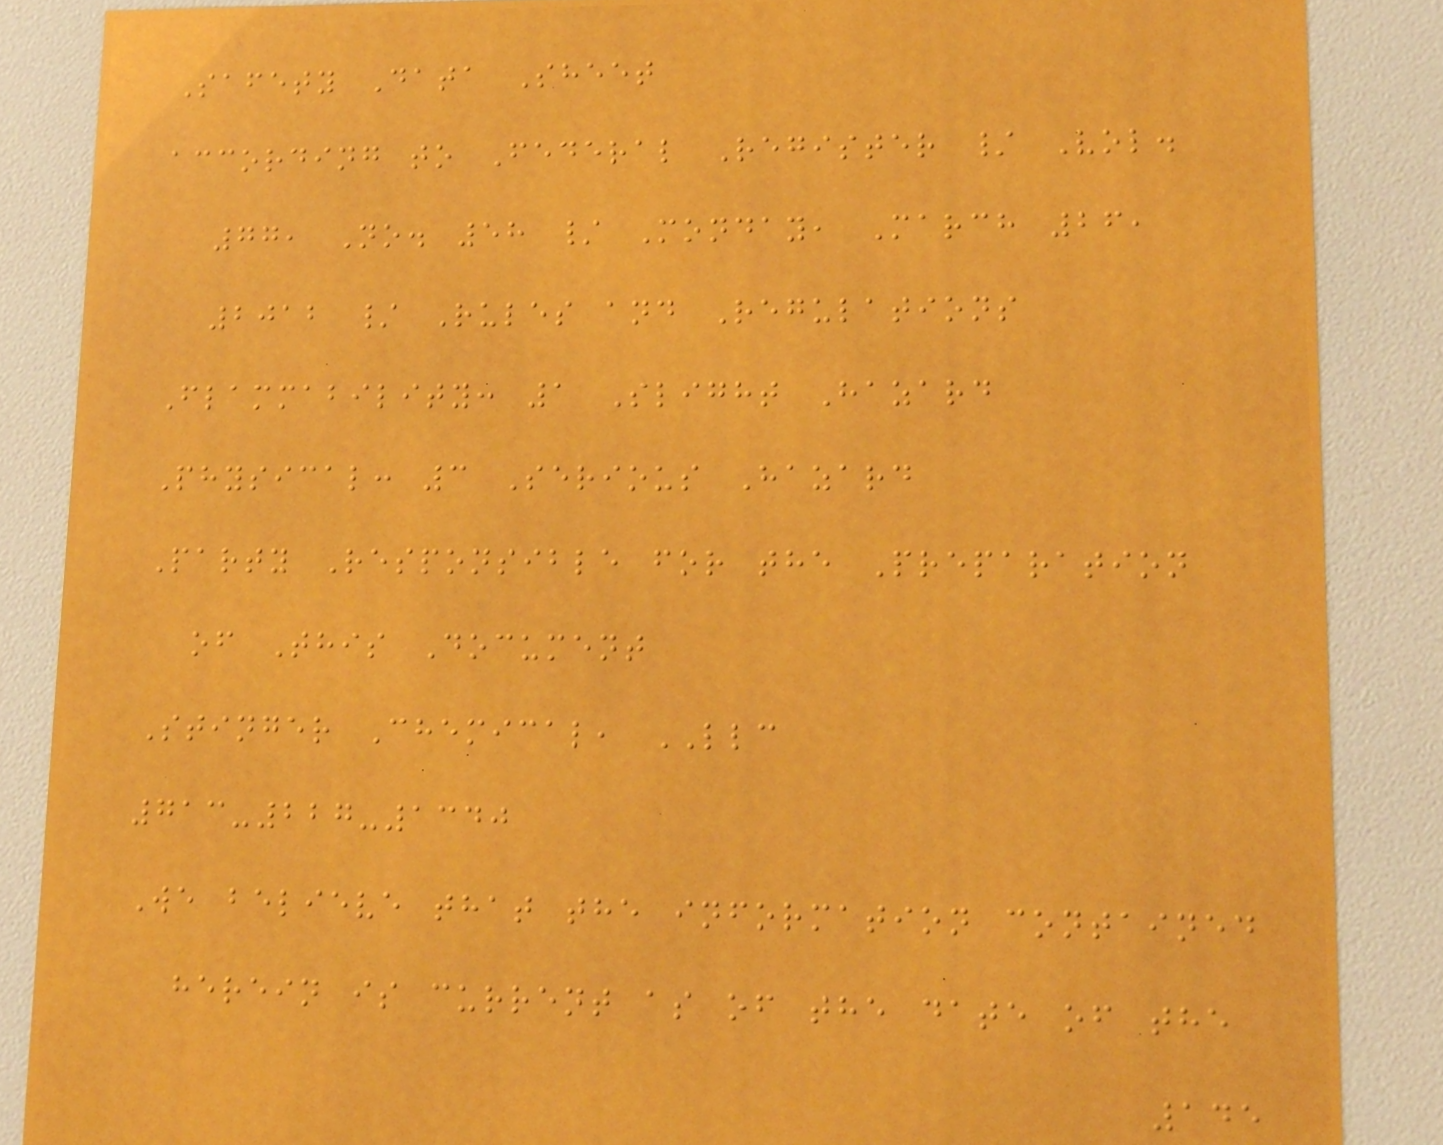Safety Data Sheet
according to Federal Register / Vol.
77, No. 58 / Monday, March 26,
2012 / Rules and Regulations
Flammability: 1 Slight Hazard
Physical: 3 Serious Hazard
Party Responsible for the Preparation
of This Document
Stinger Chemical, LLC
713-227-1340
We believe that the information contained
herein is current as of the date of the
145
